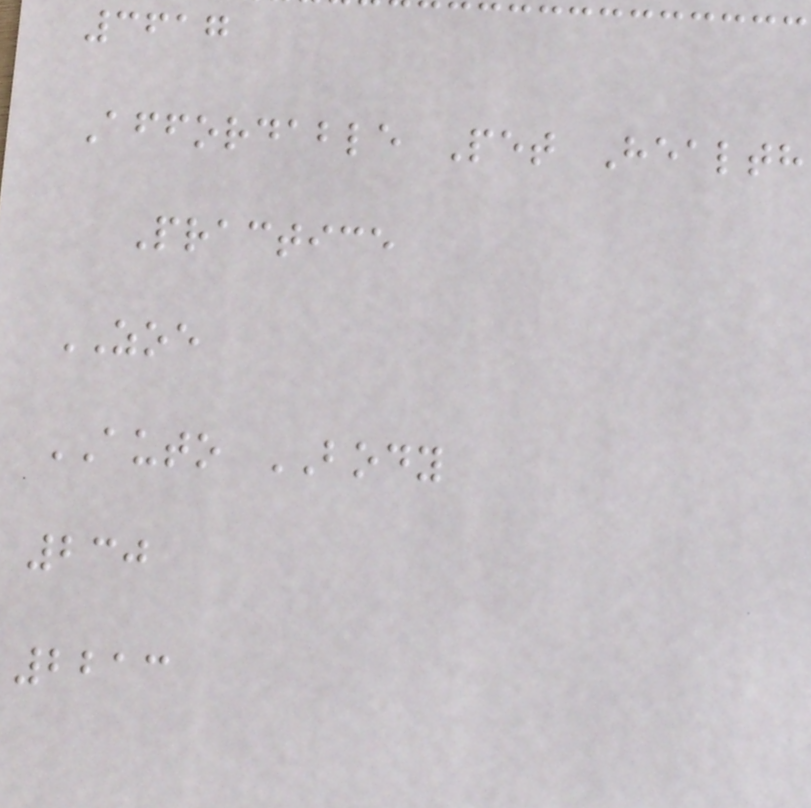3617
Affordable Pet Health
Practice
ZOE
AUTO BODY
230
2213
